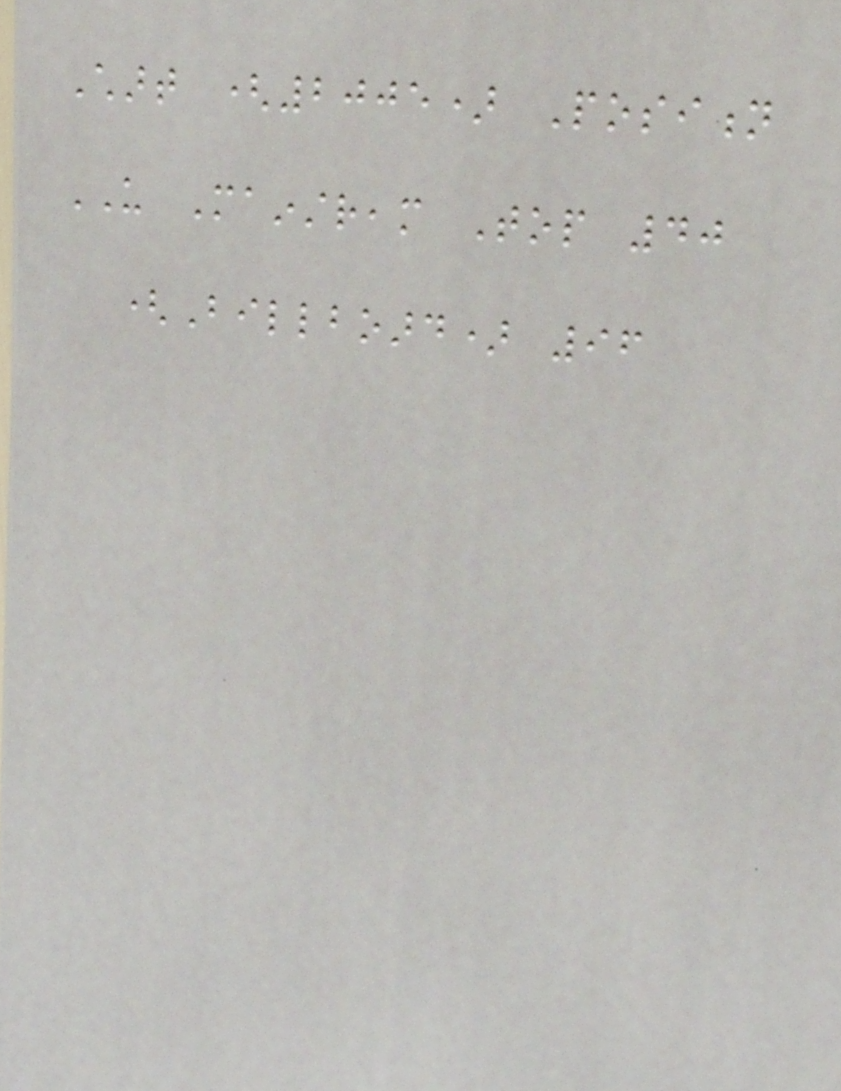Chart (2005) Position
US Mainstream Top 40
(Billboard) 96
